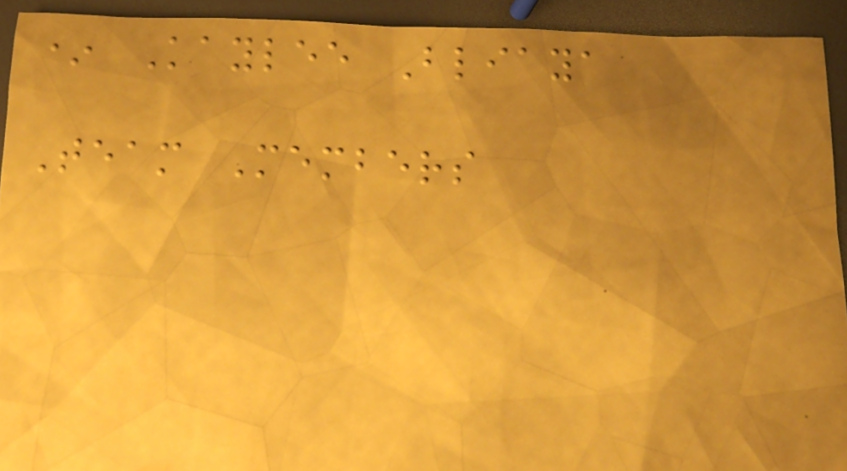* Kaylee Bliaya
Team Members
